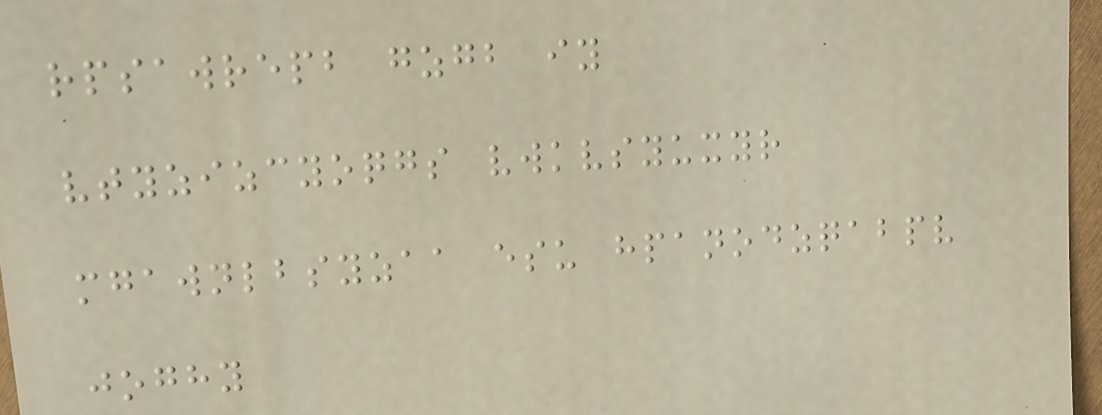rpsawrepb gzgb iy
vtyzizcyoqgs vwkvsyuxyr
mgawnlbsyzaa esu hpanodzqabpv
joghy
